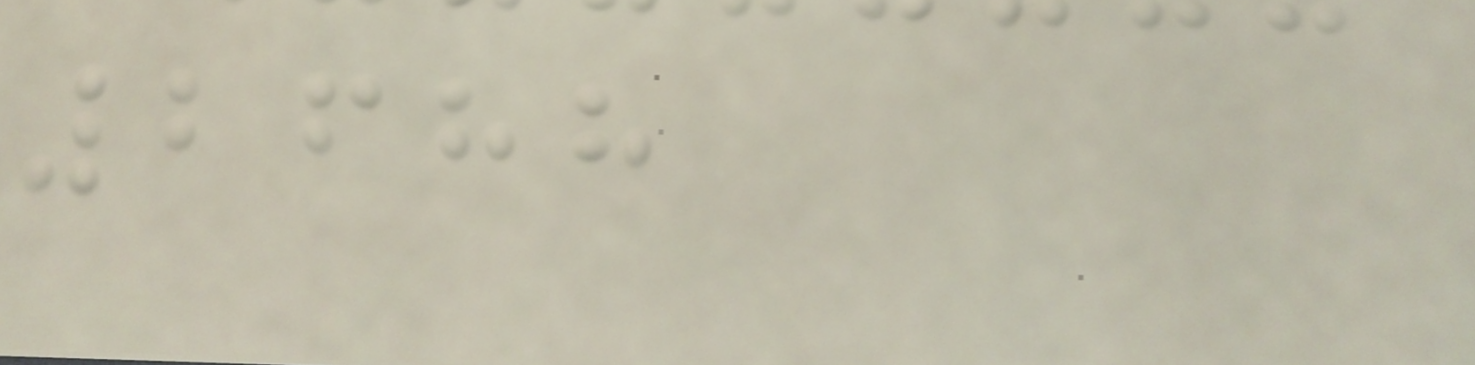2688
